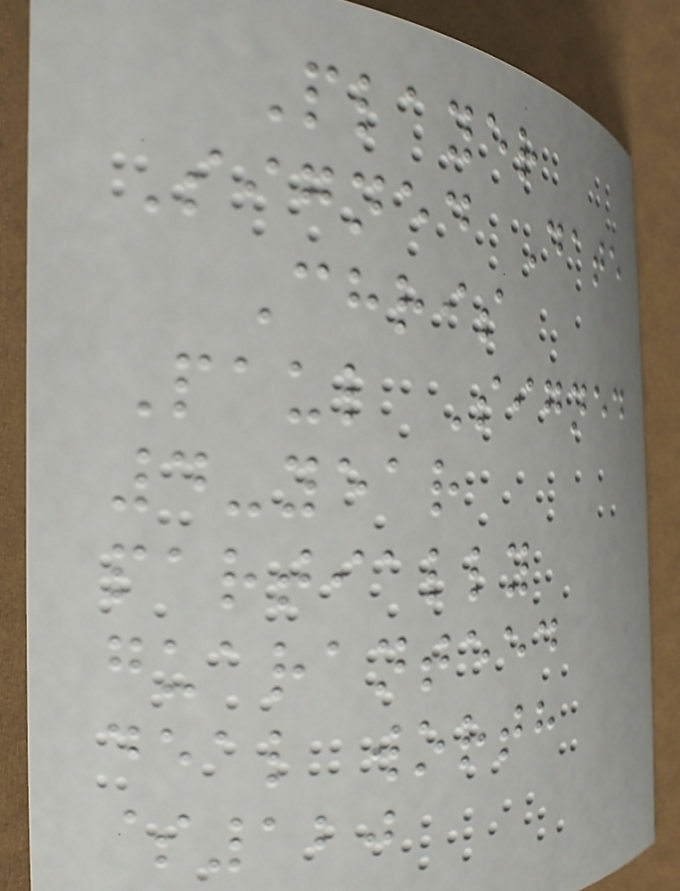Player
Signed Date
Chris
Paul Signed
4-year
partially
guaranteed
deal worth
$120
